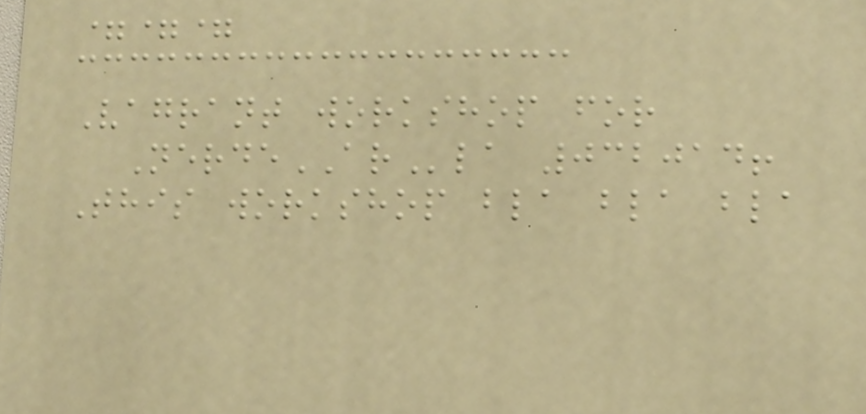===
Vagrant workshop for
NerdeARla 032014!
This workshop bla bla bla
